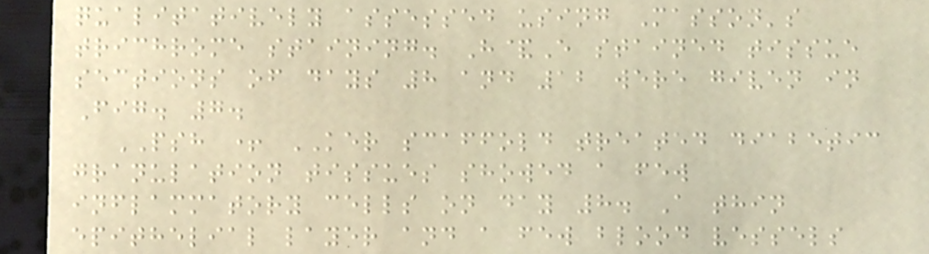qualitatively assessed using Masson's
trichrome staining. H&E stained tissue
sections of days 8 and 12 were given in
Fig. 7.
PSH + KER scaffold treated diabetic
granulation tissues showed a few
inflammatory cells on day 8. A thin
epithelial layer and a few blood vessels
